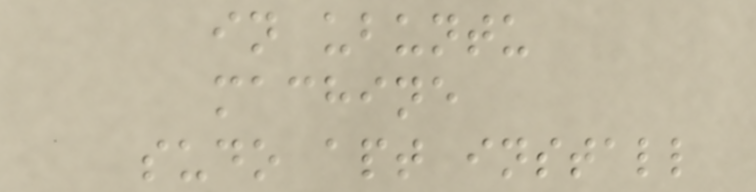in ubuntu
machine
sudo apt install
